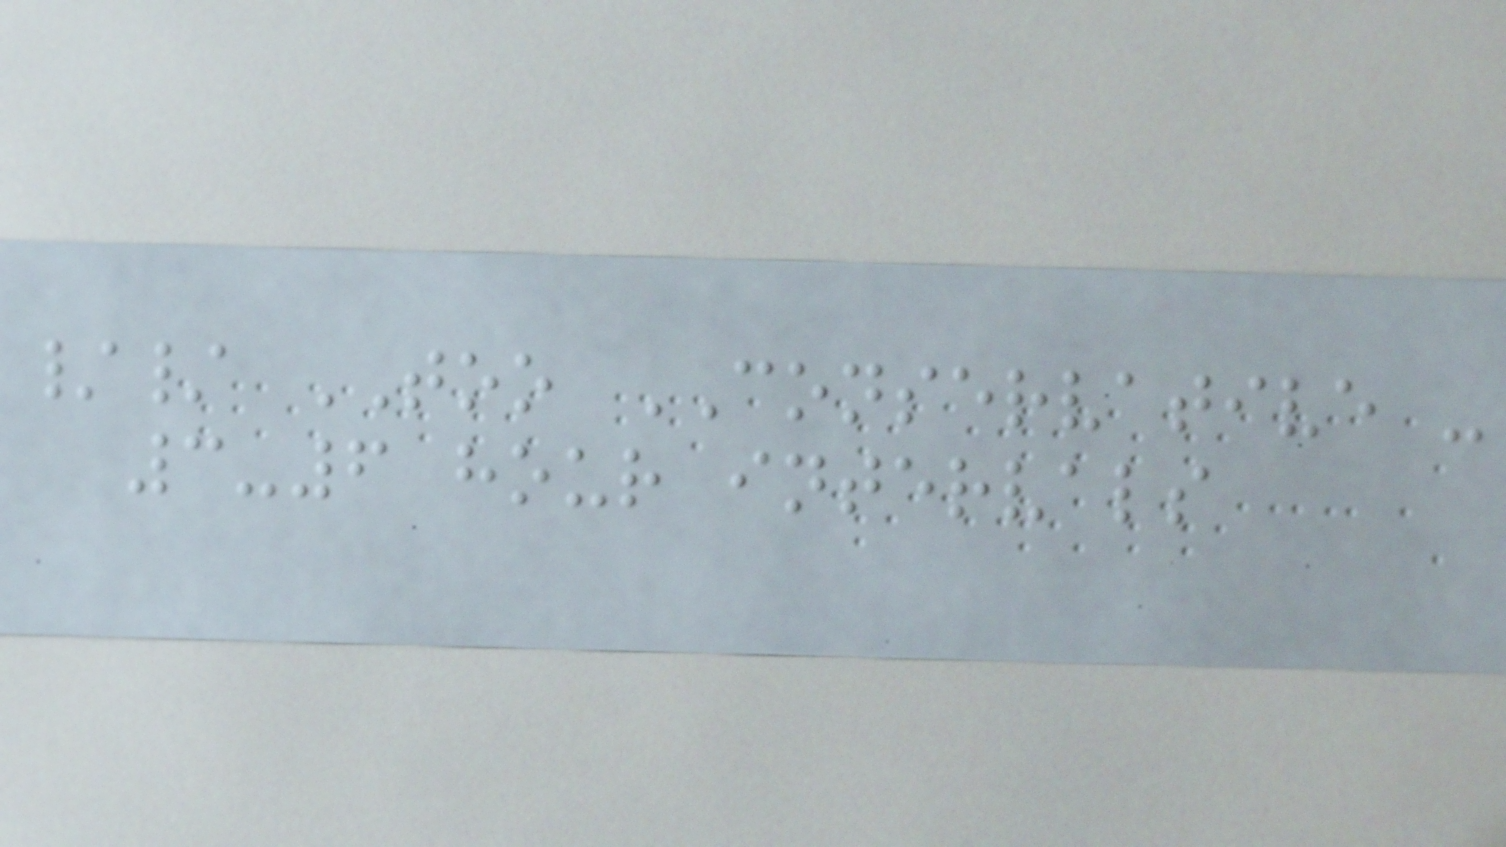// TOO CONSERVATIVE -
3-6 hour intervals
